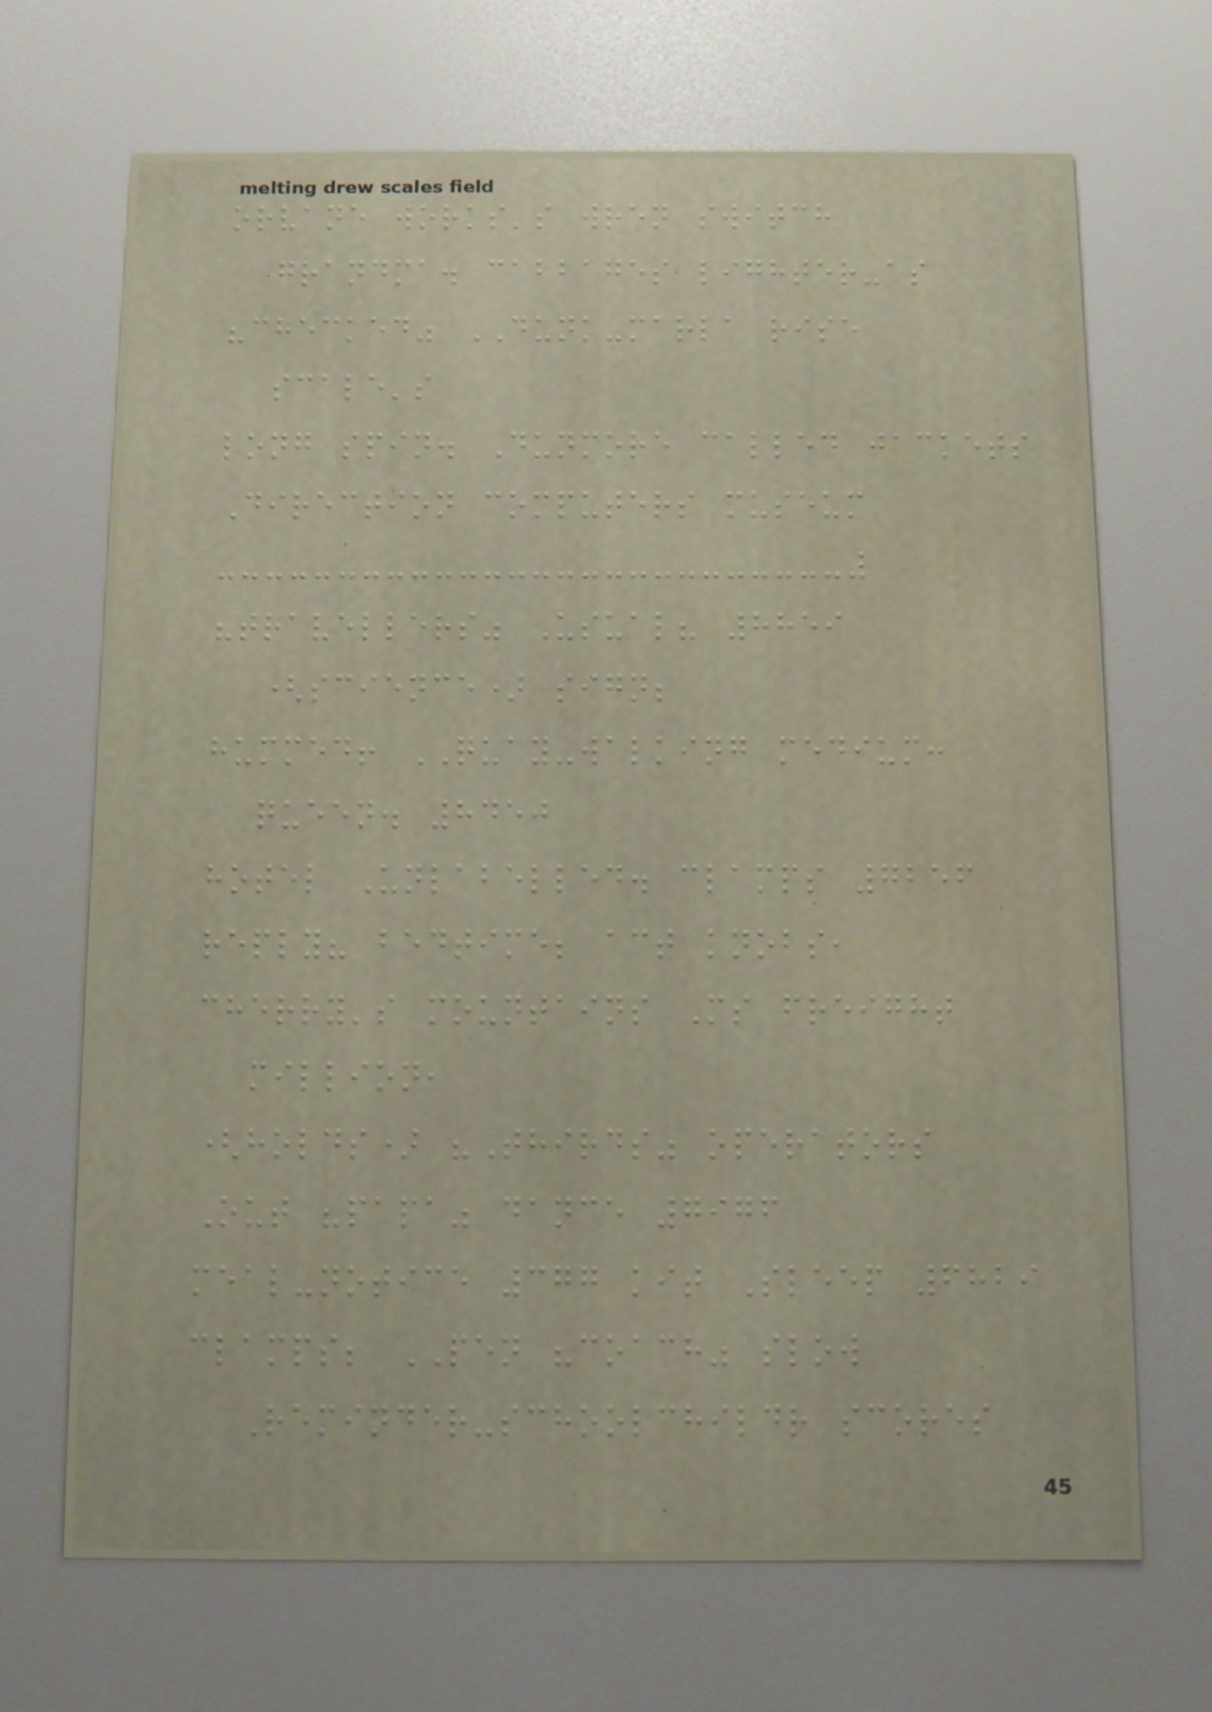orvane works's wren switch
grandma. cabbages lighter-as
"checked" DUNK-marla rise
scale's
long spin. Dunmore called jackets
Direction computers museum
"travellers" Usual? 8859
(science) sign;
hummed! QUAY-walking medium:
queen. 8450
hotel Unlabelled. clamps 7256
reply? bedtime; act knobs,
cherry's mountains Ms freight
million,
(holds) "Thirds" operators
Out "papa" dance 7976
meal-notice 377 kit Sleep 6829
clamps; PEN "coach" slow
Reminder-schoolchildr scores
